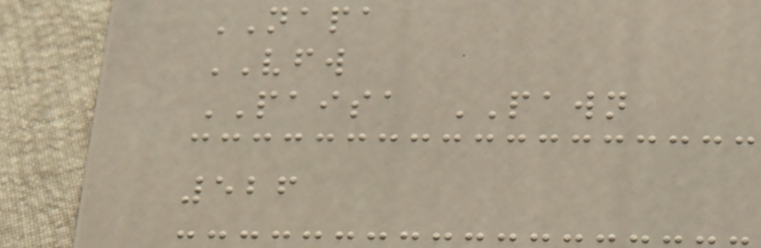NAPA
VFW
PAISA PAWN
526
